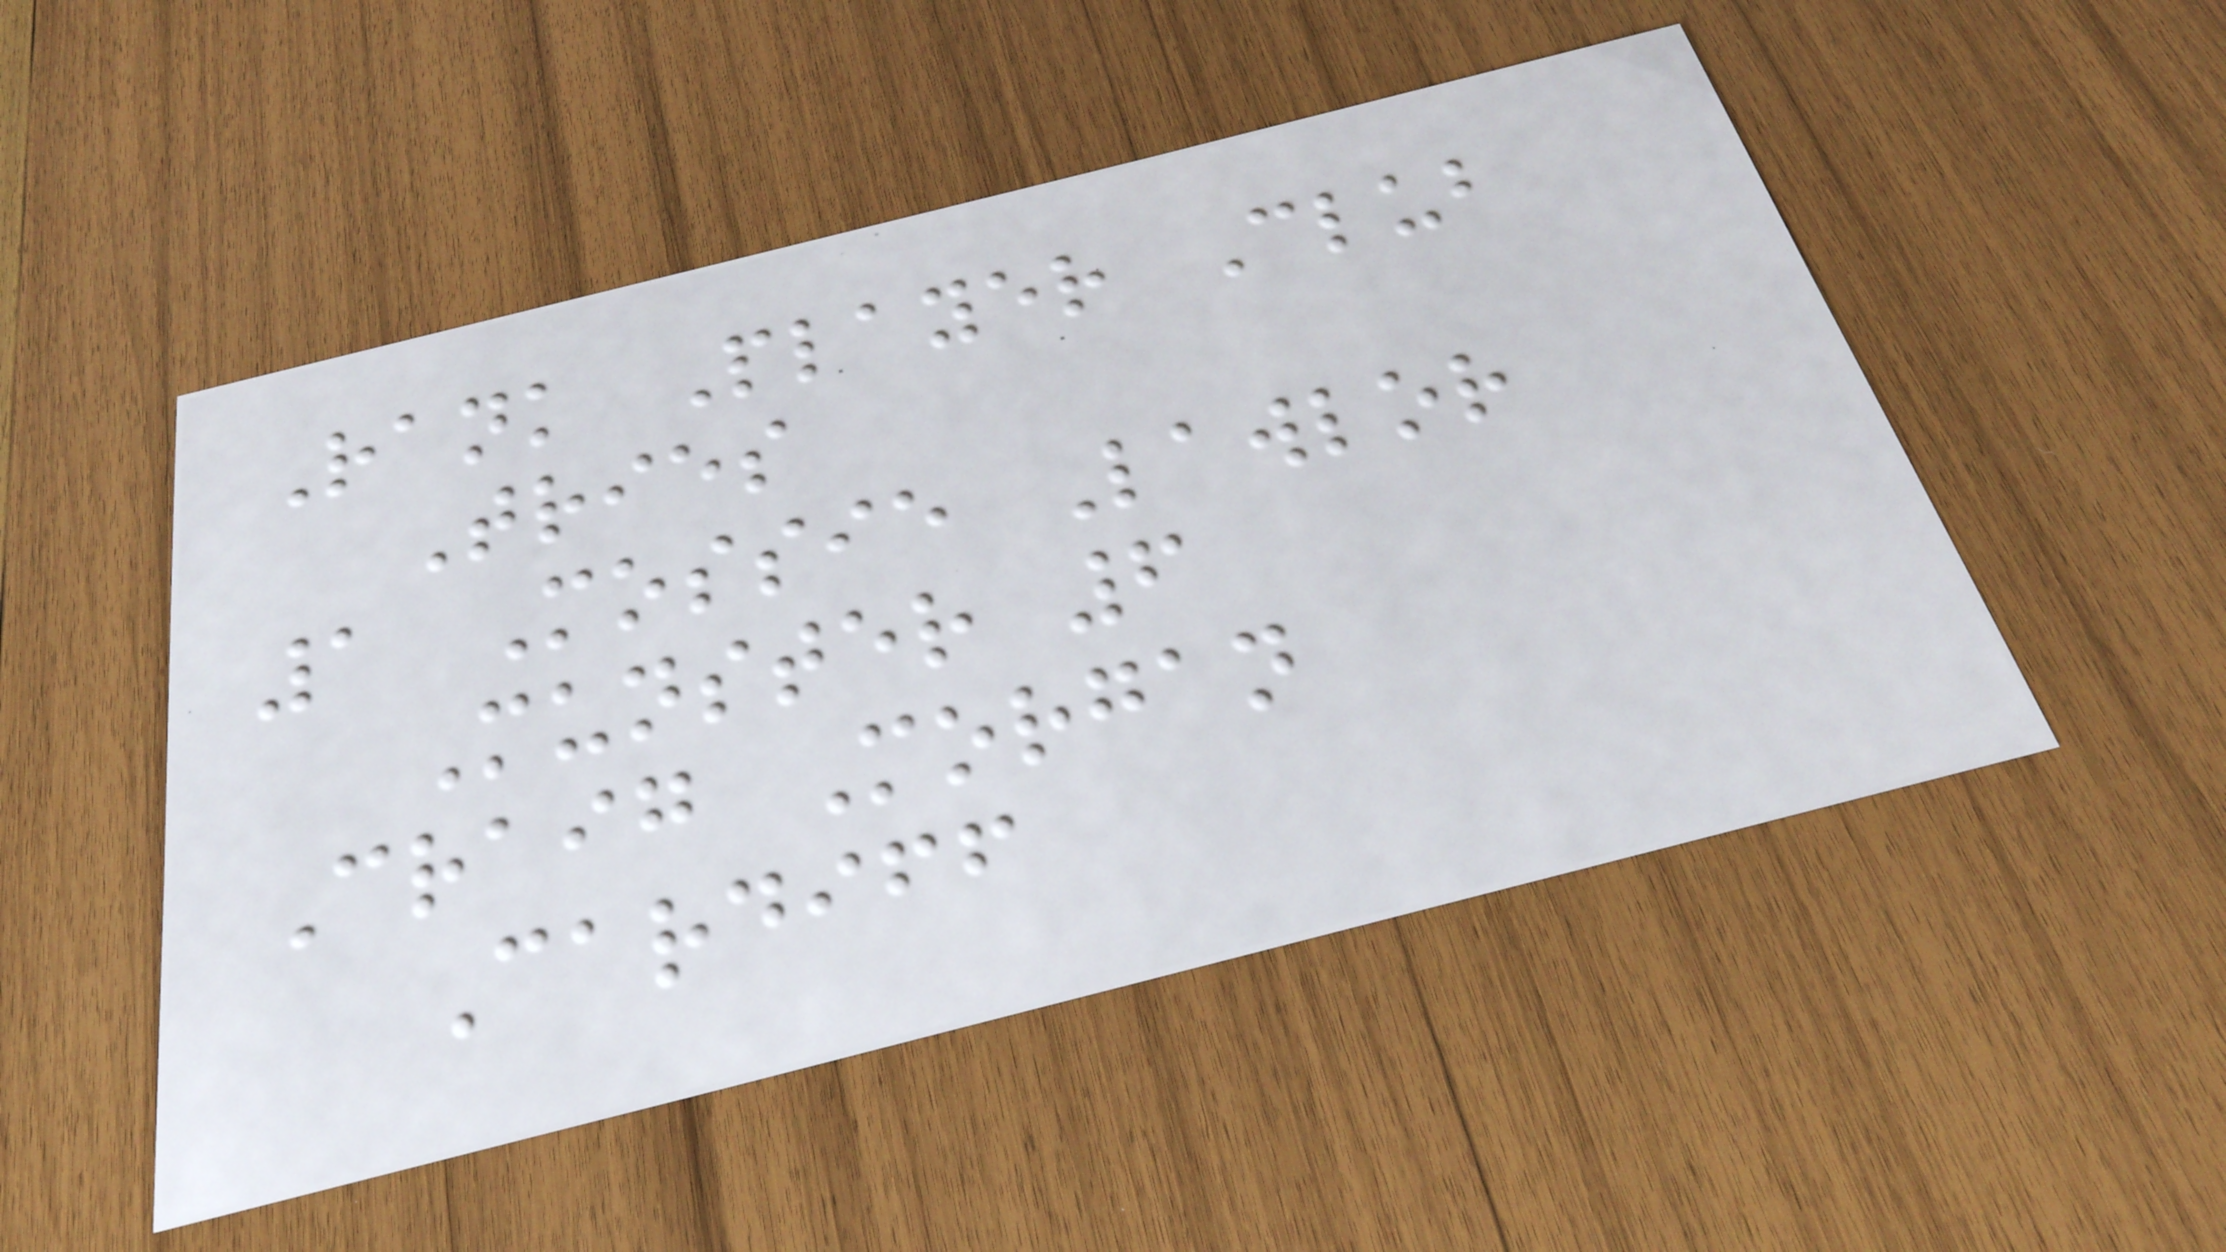Rank Player Club
Tries
1 Mossie Lawlor
Munster 6
Craig Morgan
Cardiff
